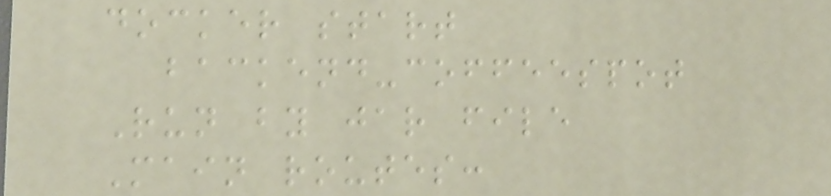docker start
backend-coffeespot
Run by jar file
Main routes:
